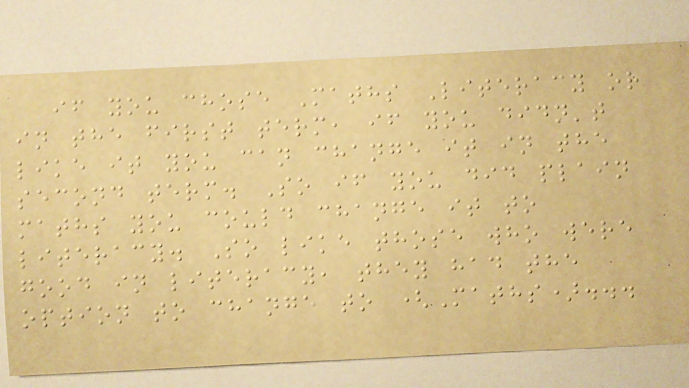if you chose Maths Literacy or
in the first term, if you didn't
like it you can change it in the
second term. So if you did plain
maths you could change it to
literacy. So like those who were
good in literacy, they had the
option to change to (Maths)...
